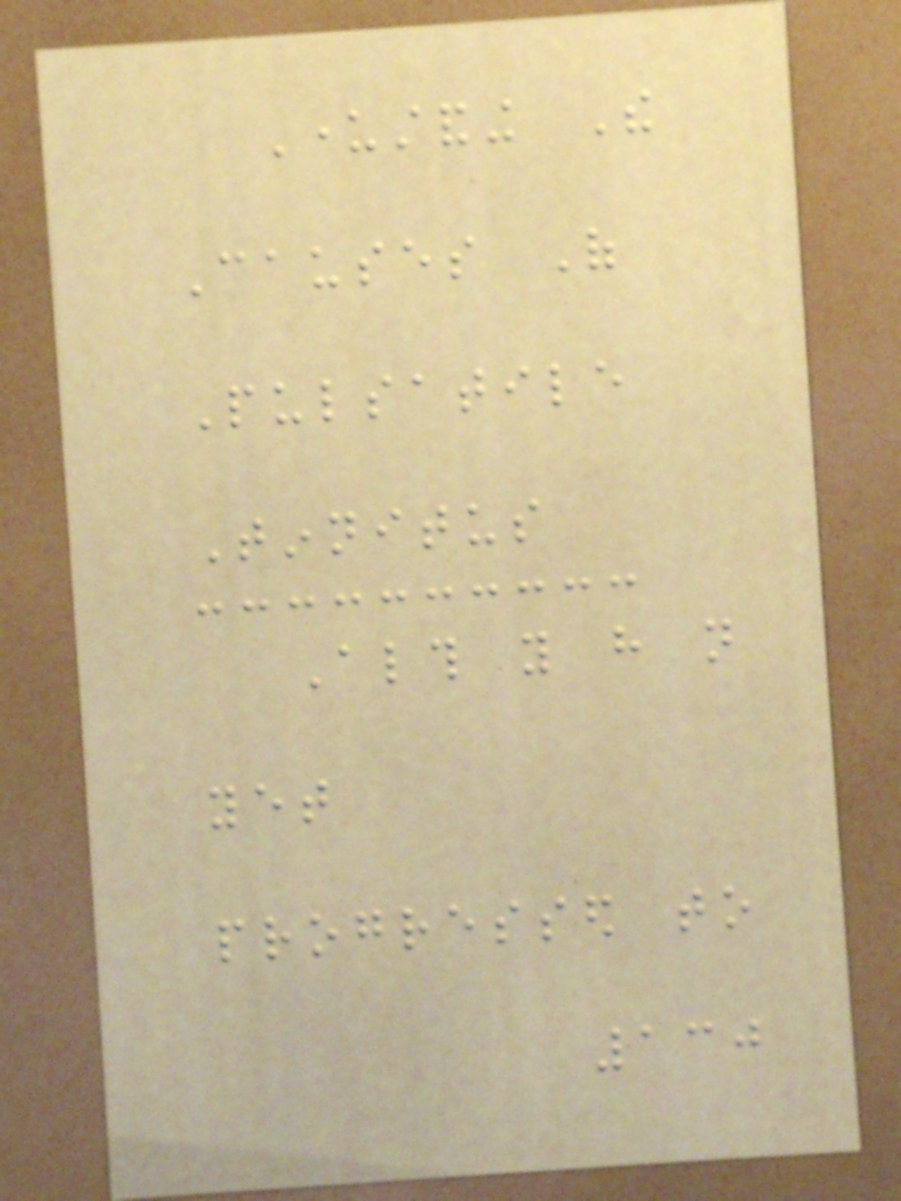Understanding The
Causes Of
Pulsatile
Tinnitus
Although you have not
yet
progressed to
130
